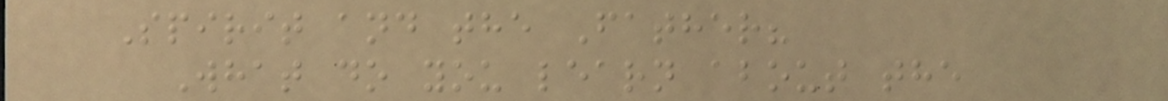Spirit and the Father?
What do you learn about the
